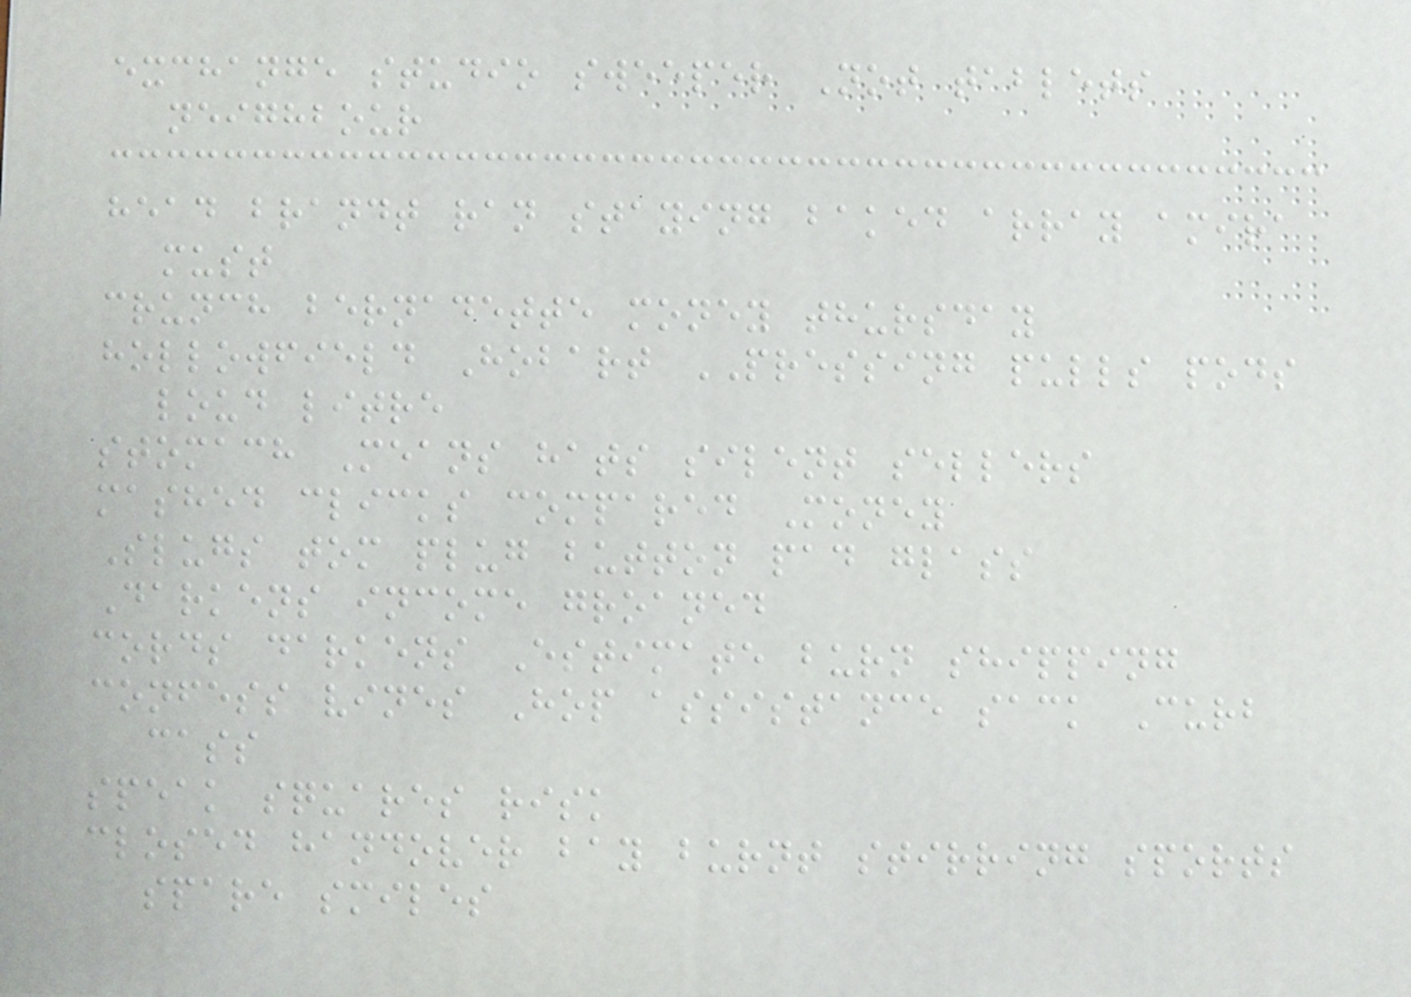exchange studio sweeper Not tablets
neighbour
head brandt ran staying baked array amira
must
crunch bernadette money thursday
hollowfield Hobart PRESSING pulls pods
loud litre
stomach Means hats silent sellers
mashed clicks compared Money
Slugs tom plug button pad glass
Darkens income groaned
cords darkens Estimate burn shipping
confess vines Hop assistance sack Curb
cass
speak squares risk
closed handover bay burnt stirring sports
spare smiles
